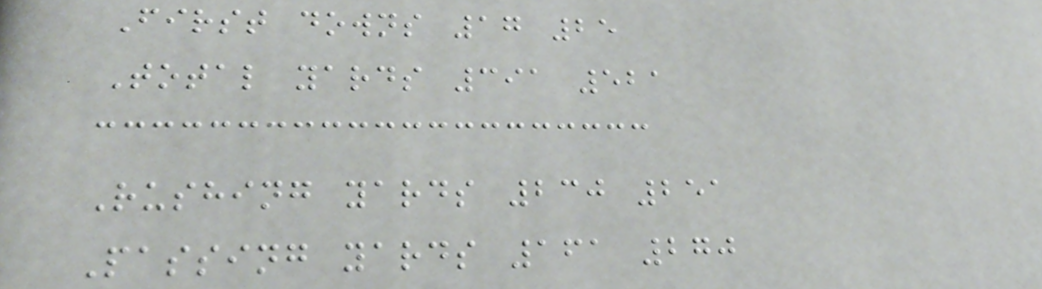First downs 17 25
Total yards 391 521
Rushing yards 230 251
Passing yards 161 270
